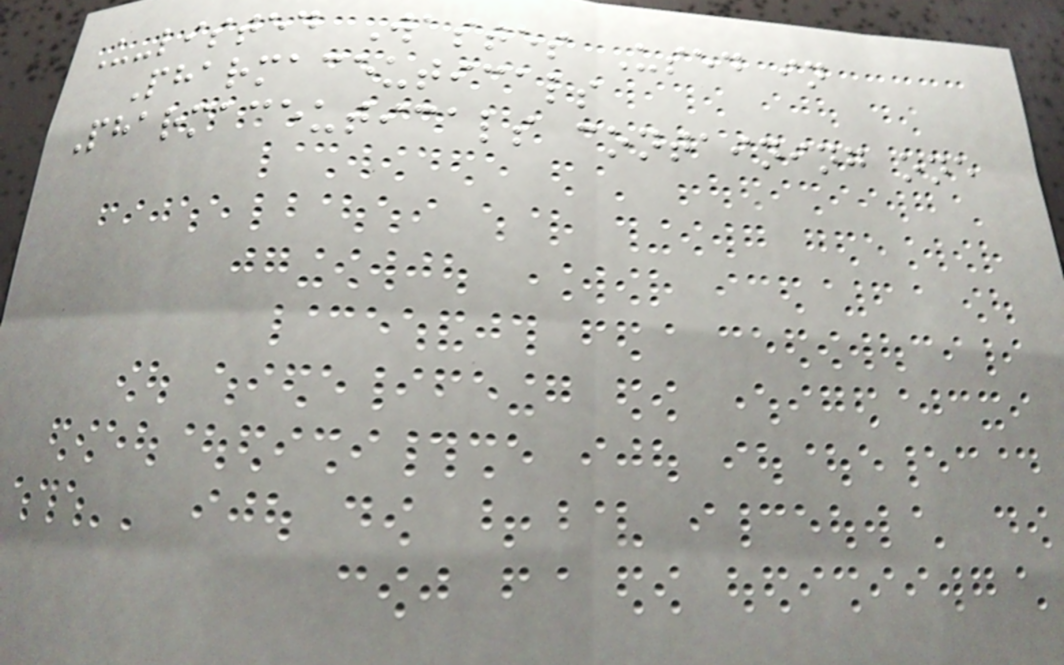U-listed Wastes Used in
Pharmaceuticals
Pharmaceuticals containing one
